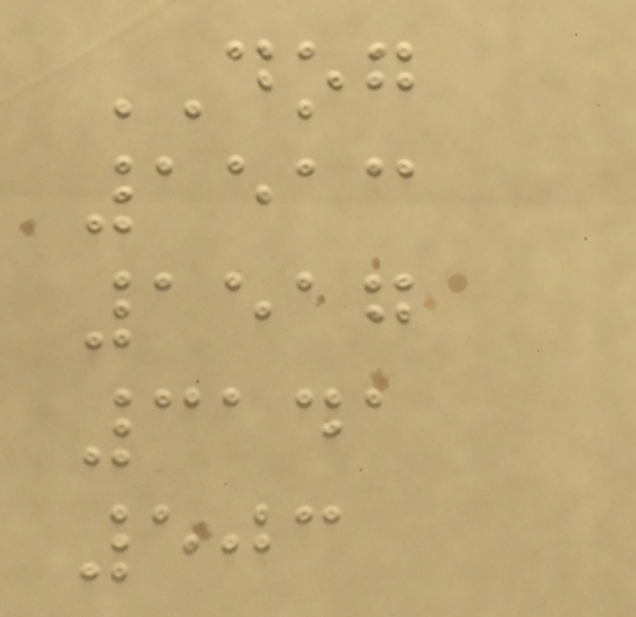DOG
1513
1517
3141
503
